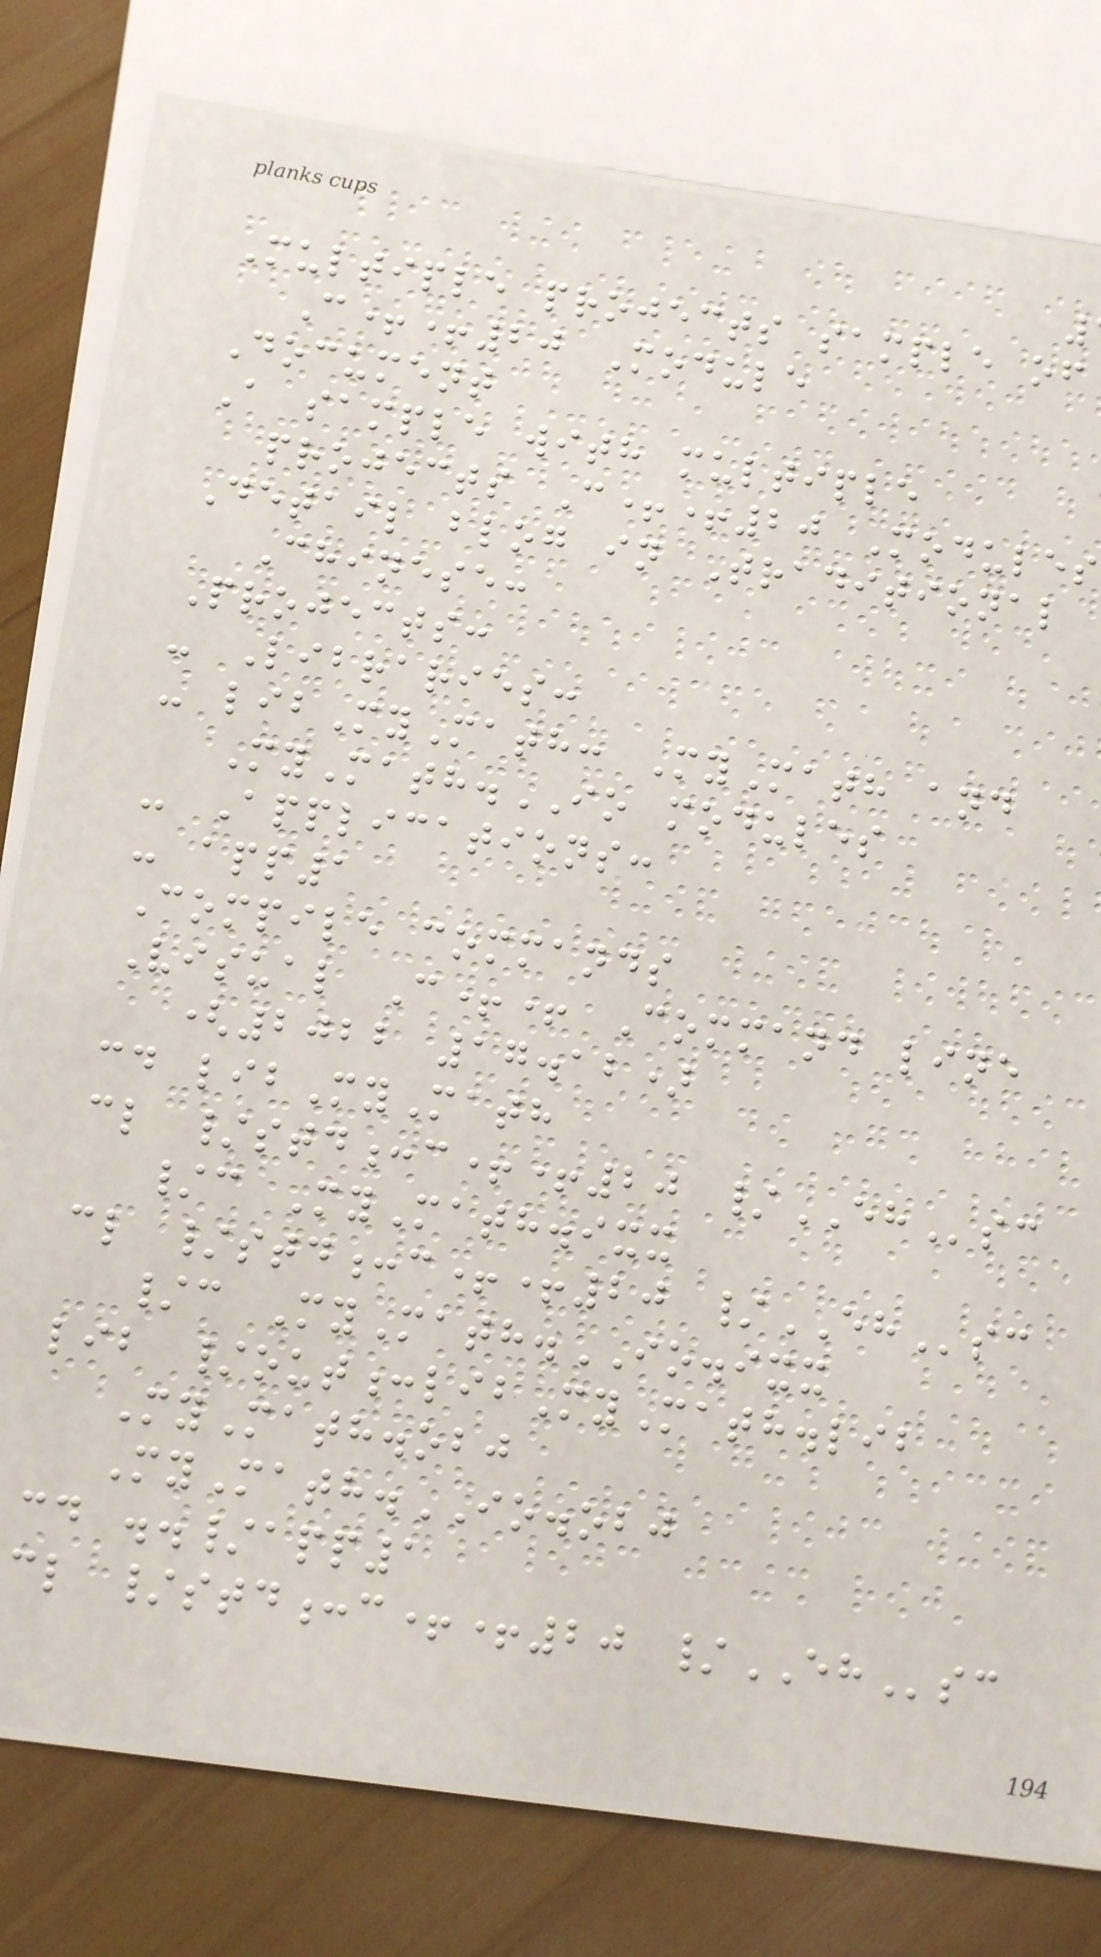Multiple projects sample of
C++20 Module
Document
A sample with multiple
projects C++20 Modules
Detail blog in Traditional
Chinese:
Projects:
- Libraries:
- libMyMath: MyMath and
MyMath.IO modules
- Applications:
- app1
Compile commands
Visual C++ Command line
(2022 17.12)
cd libMyMath
cl /std:c++20 /EHsc
/c MyMath.ixx
cl /std:c++20 /EHsc
/c MyMath.IO.ixx
lib /out:libMyMath.lib
MyMath.obj
MyMath.IO.obj
cd ../app1
cl /std:c++20 /EHsc
